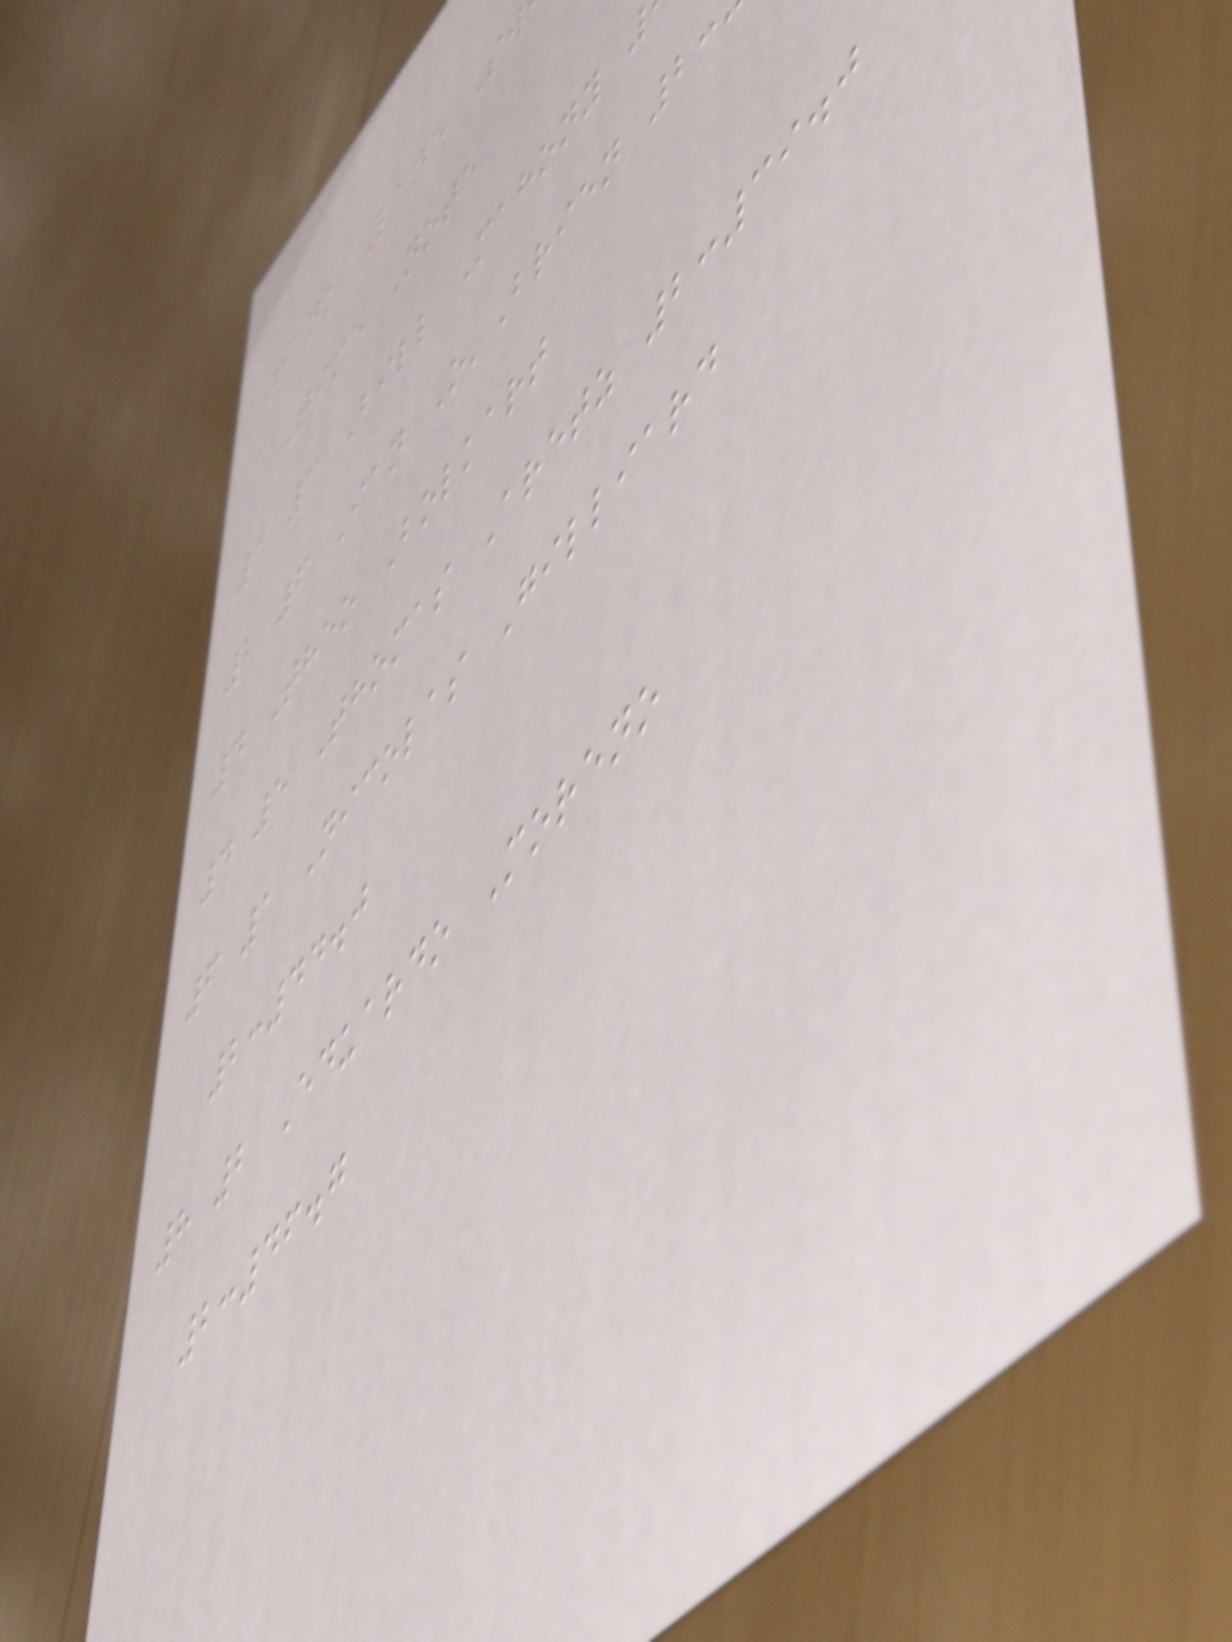Rank Lane Sw
Time Note
1 3 Bill Mahony
2 6 Ian O'Brien 2:
4 Theo Bolkart
4 5 Thomas Aretz 2:39.0
6 1 Nicolas Gilliard
2:44.0
8 2 Eduardo Moreno
2:46.7
